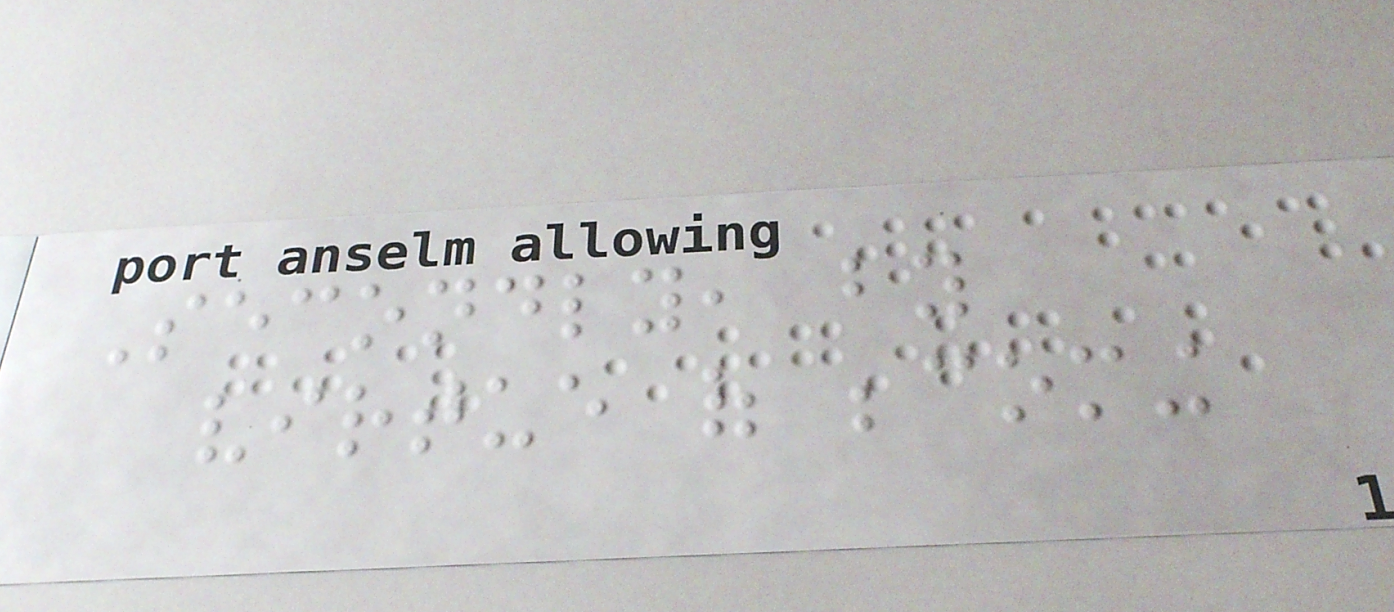Secondly, by
virtue of becoming
